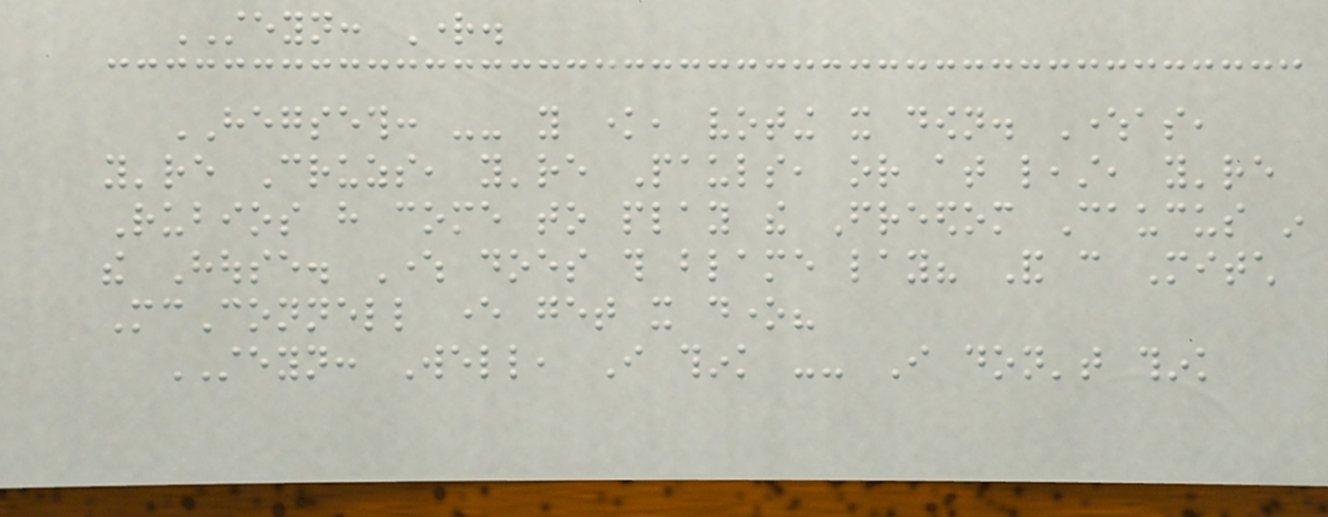STEYN: Right.
HEGSETH: -- you know, voting it down. Whereas,
you're Cruzs, you're Pauls, or at least, you're
Rubios have come to play the Freedom Caucus in
the House. Where does this blame lay? And can Mitch
McConnell ever get it done?
STEYN: Well, I think -- I don't think
